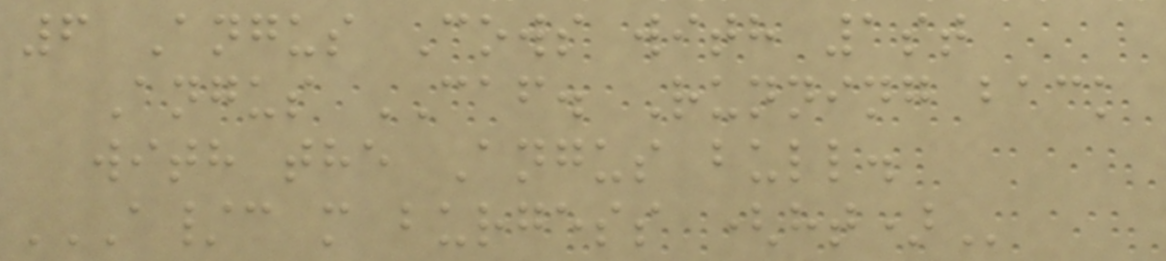6 Angus Cows with 1st
Angus CAF. Running back
with the Angus bull.
A/C M BURGESS (HT)
